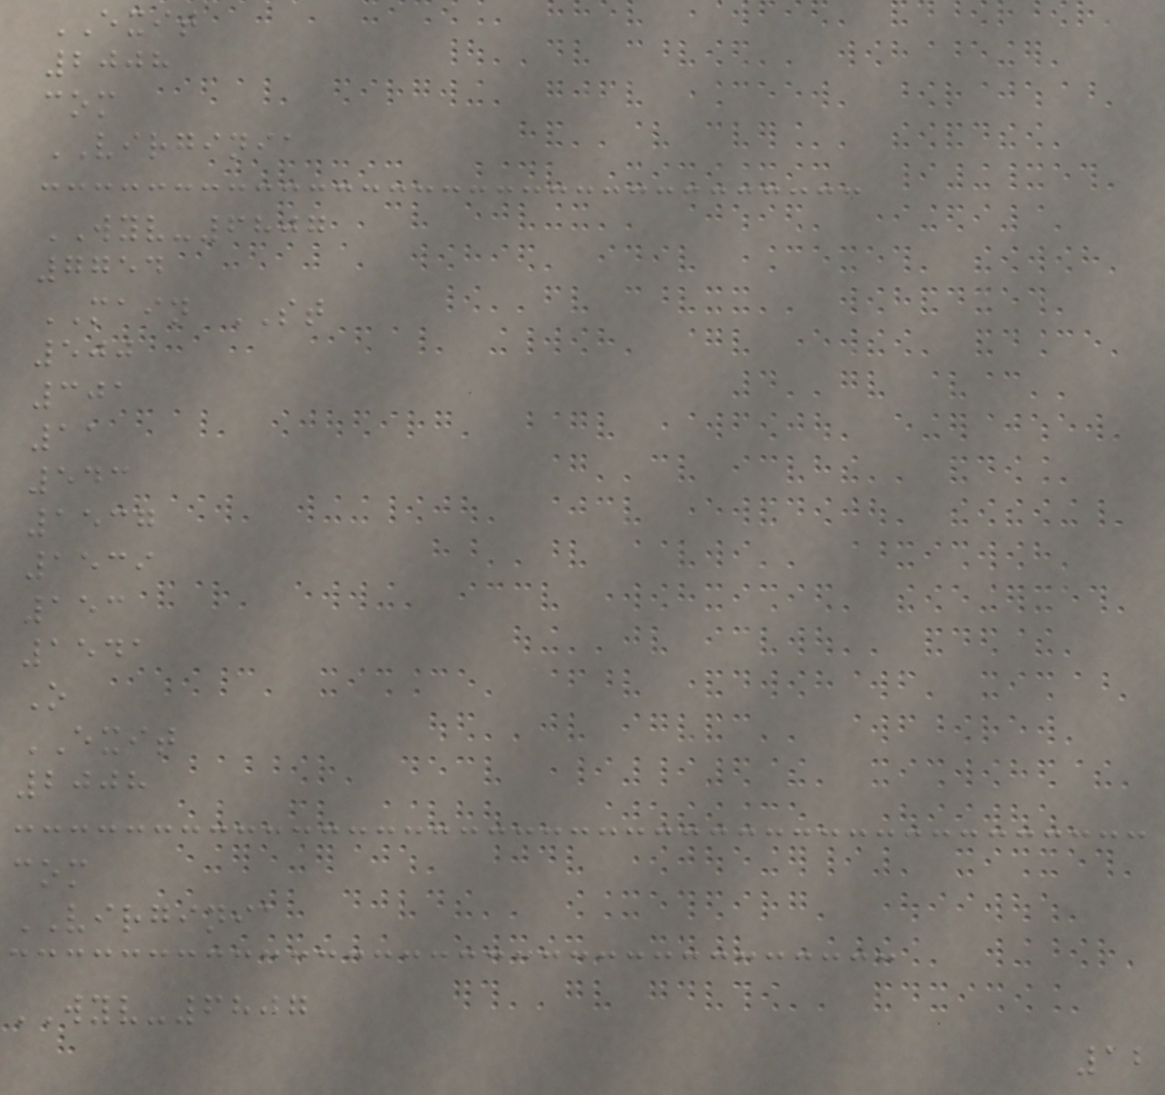EXIT
2008
com
VIRGINIA
WYV-6807
7754
MAIN ST
500
301
11
543
1537
1539
153
1541
O
EXIT
2008
com
VIRGINIA
WYV-6807
12
